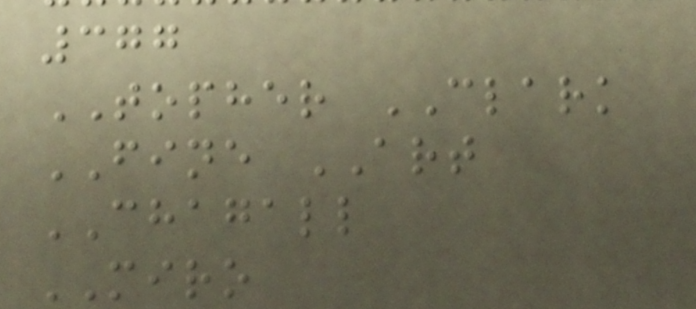377
TOPHER CLARK
FINE ART
CHAGALL
MIRO
